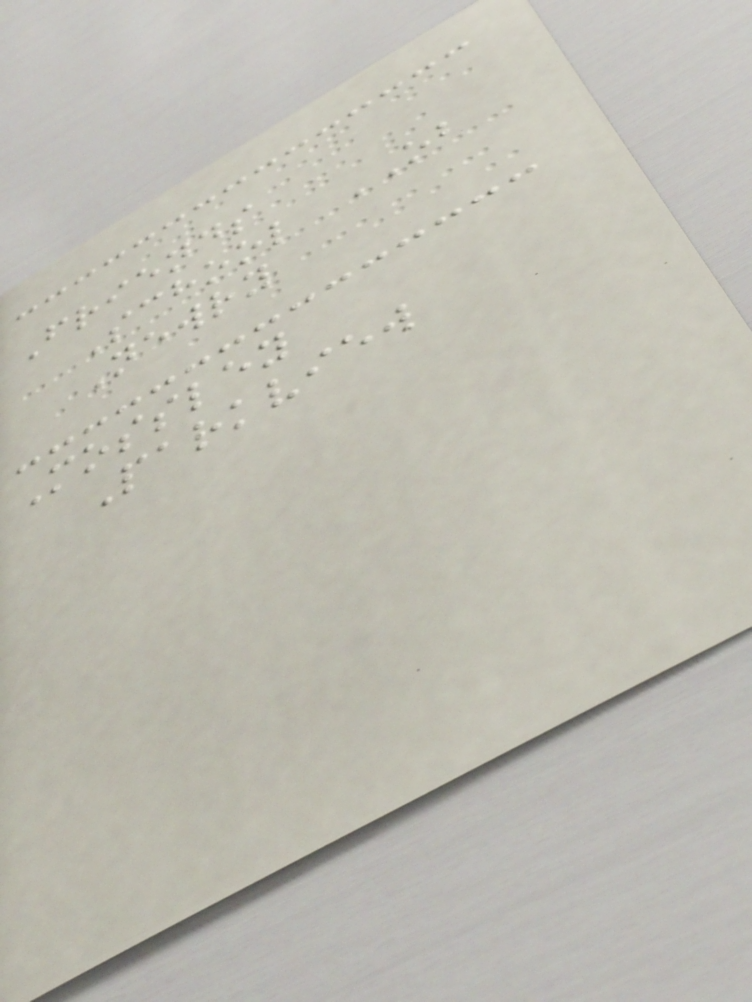Friends
School OB
Newry
Mossley
Parkview
